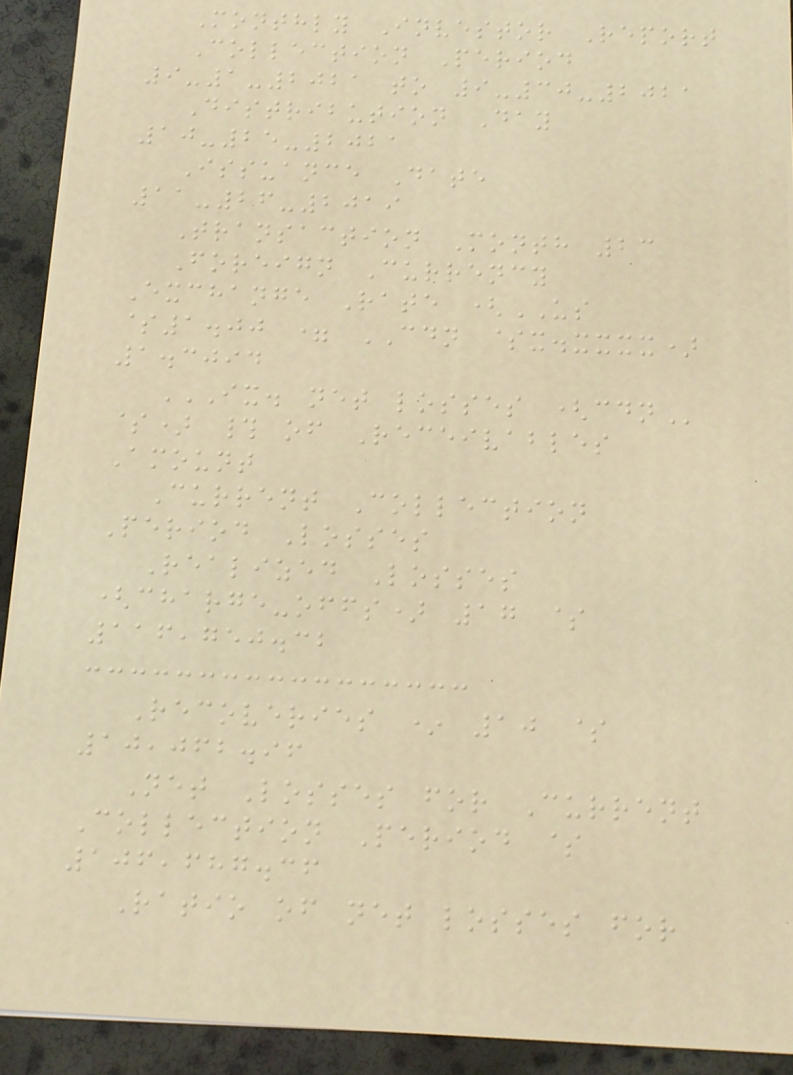Monthly Investor Report
Collection Period
9-1-2021 to 9-30-2021
Distribution Day
10-25-2021
Issuance Date
11-26-2019
Transaction Month 23
Foreign Currency
Exchange Rate (US
$1.00 = CDN $x.xxxx)
1.3094
IX. NET LOSSES (CDN
$) # of Receivables
Amount
Current Collection
Period Losses
Realized Losses
(charge-offs) 17 $
116,750.32
Recoveries * 10 $
10,062.96
Net Losses for Current
Collection Period $
106,687.36
Ratio of net losses for
